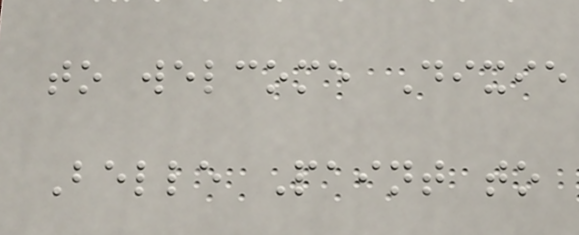to welcome Dixie
Belle Paint to
